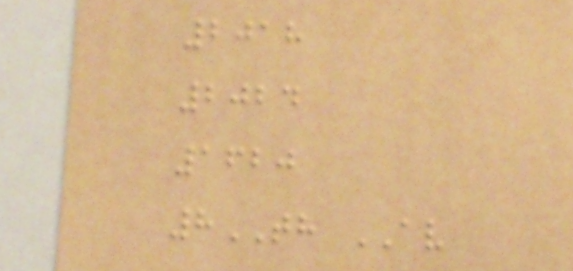2018
2024
1620
8TH AV
